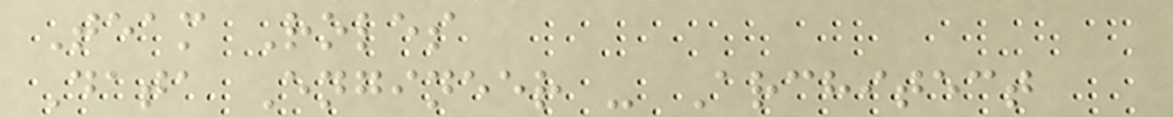Team Roles
Data Engineer - Architect
